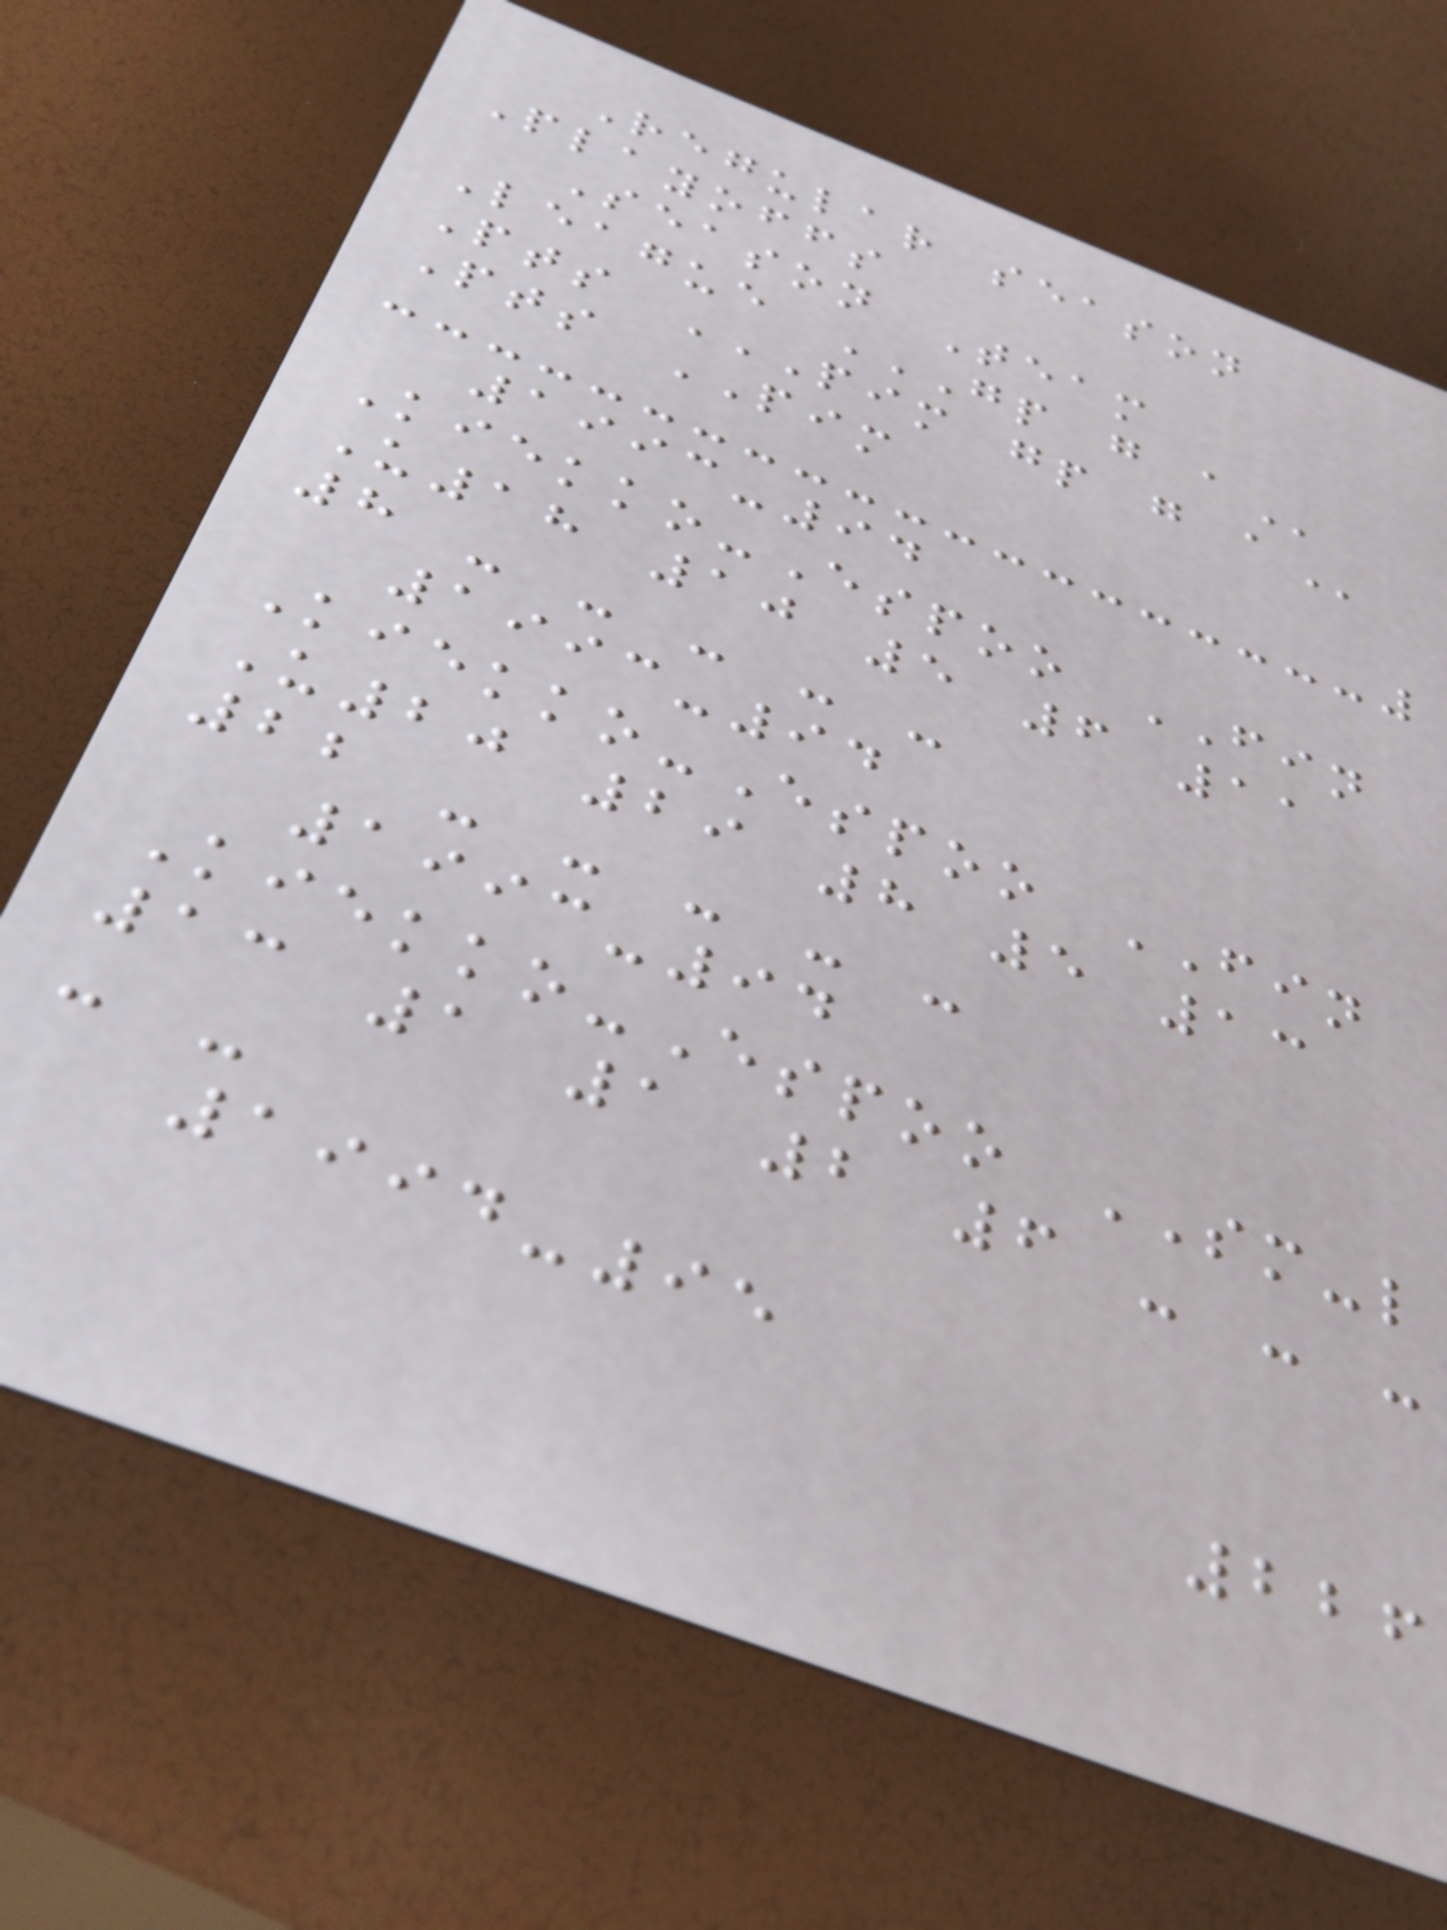Regular season
Playoffs
Season Team
League GP G A
Pts PIM GP G A
Pts PIM
1993-94
Kiekko-Espoo FIN
U18 10 5 6 11
8 - - - - -
1993-94
Kiekko-Espoo FIN
U20 29 8 5 13
22 - - - - -
1993-94
Kiekko-Espoo SM-l
13 1 1 2 6 - - -
- -
1994-95
226
